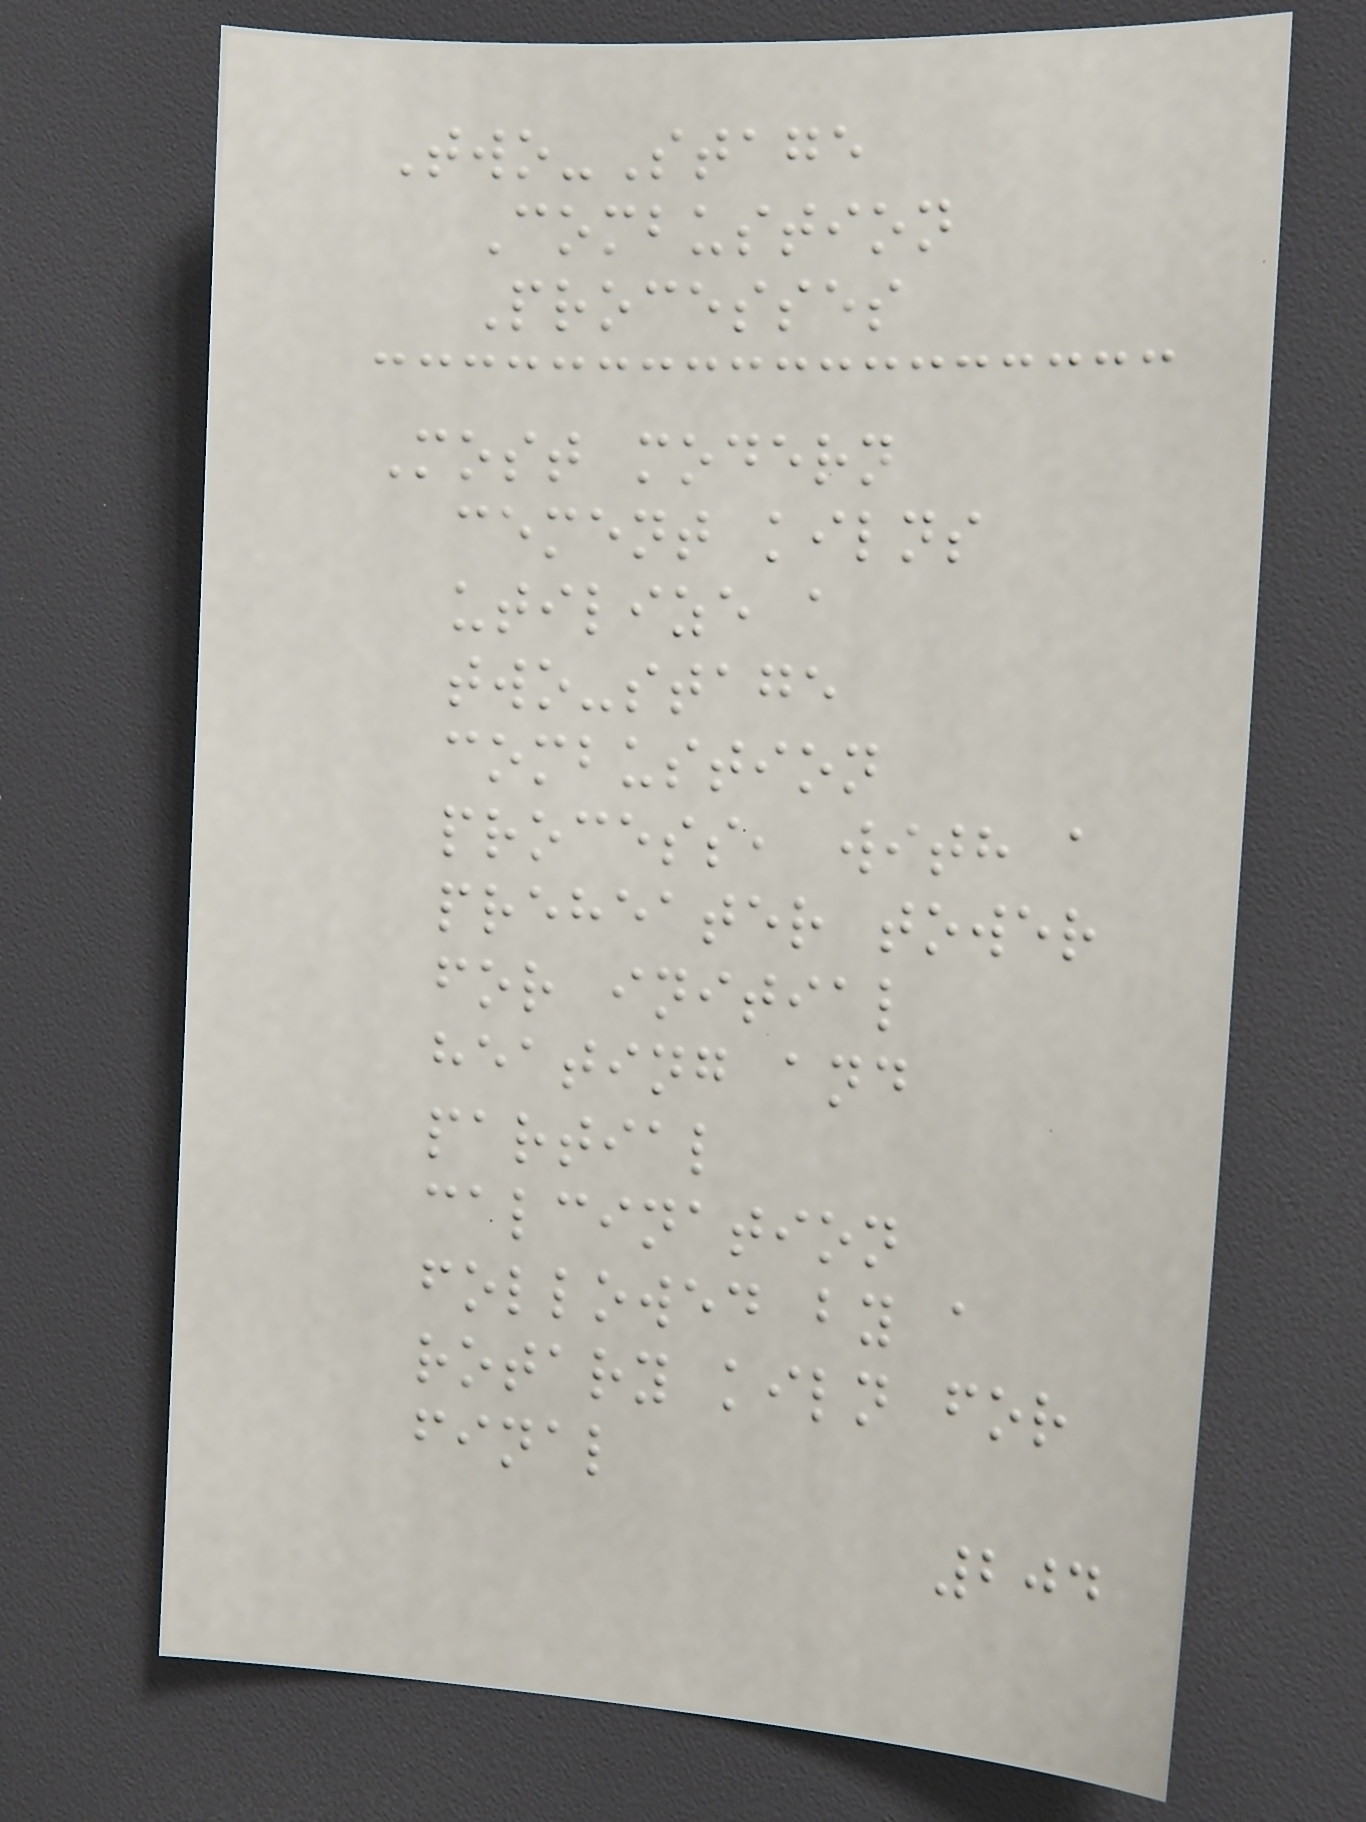Two-Stage
Combustion
Processes
Most modern
cement kilns
utilize a
two-stage
combustion
process, with a
preheater tower
for initial
heating and
partial
calcination
followed by a
rotary kiln for
final
204
